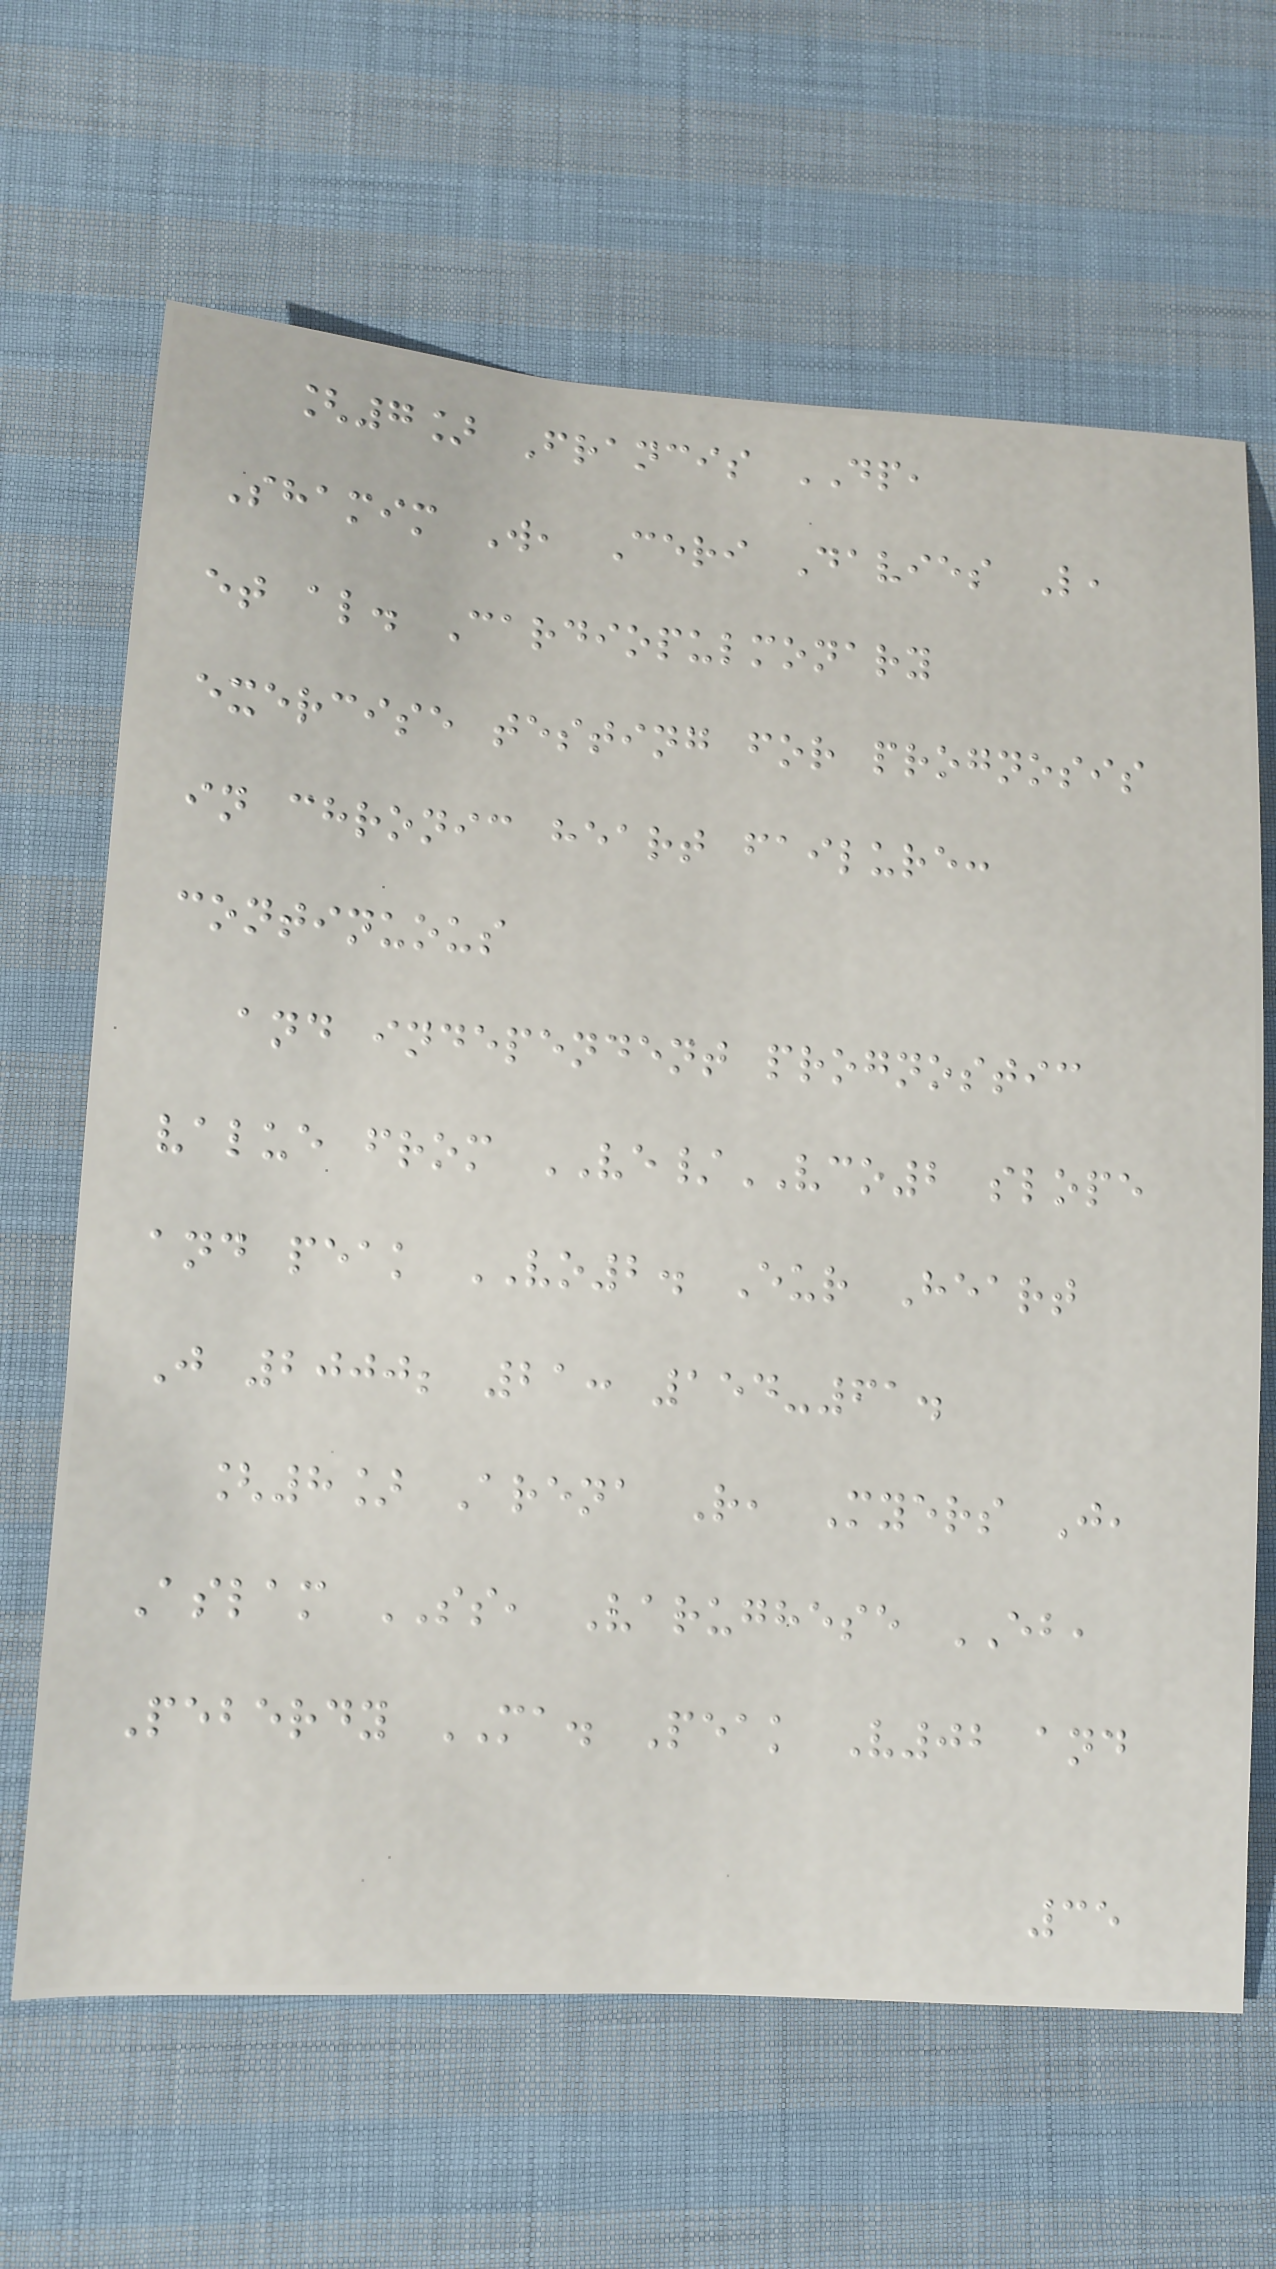[7] Francis DP,
Shamim W, Ceri Davies L,
et al. Cardiopulmonary
exercise testing for prognosis
in chronic heart failure:
continuous
and independent prognostic
value from VE/VCO2 slope
and peak VO2. Eur Heart
J 2000; 21: 154-61.
[8] Arena R, Myers J,
Aslam SS, Varughese EB,
Peberdy MA. Peak V02 and
35
